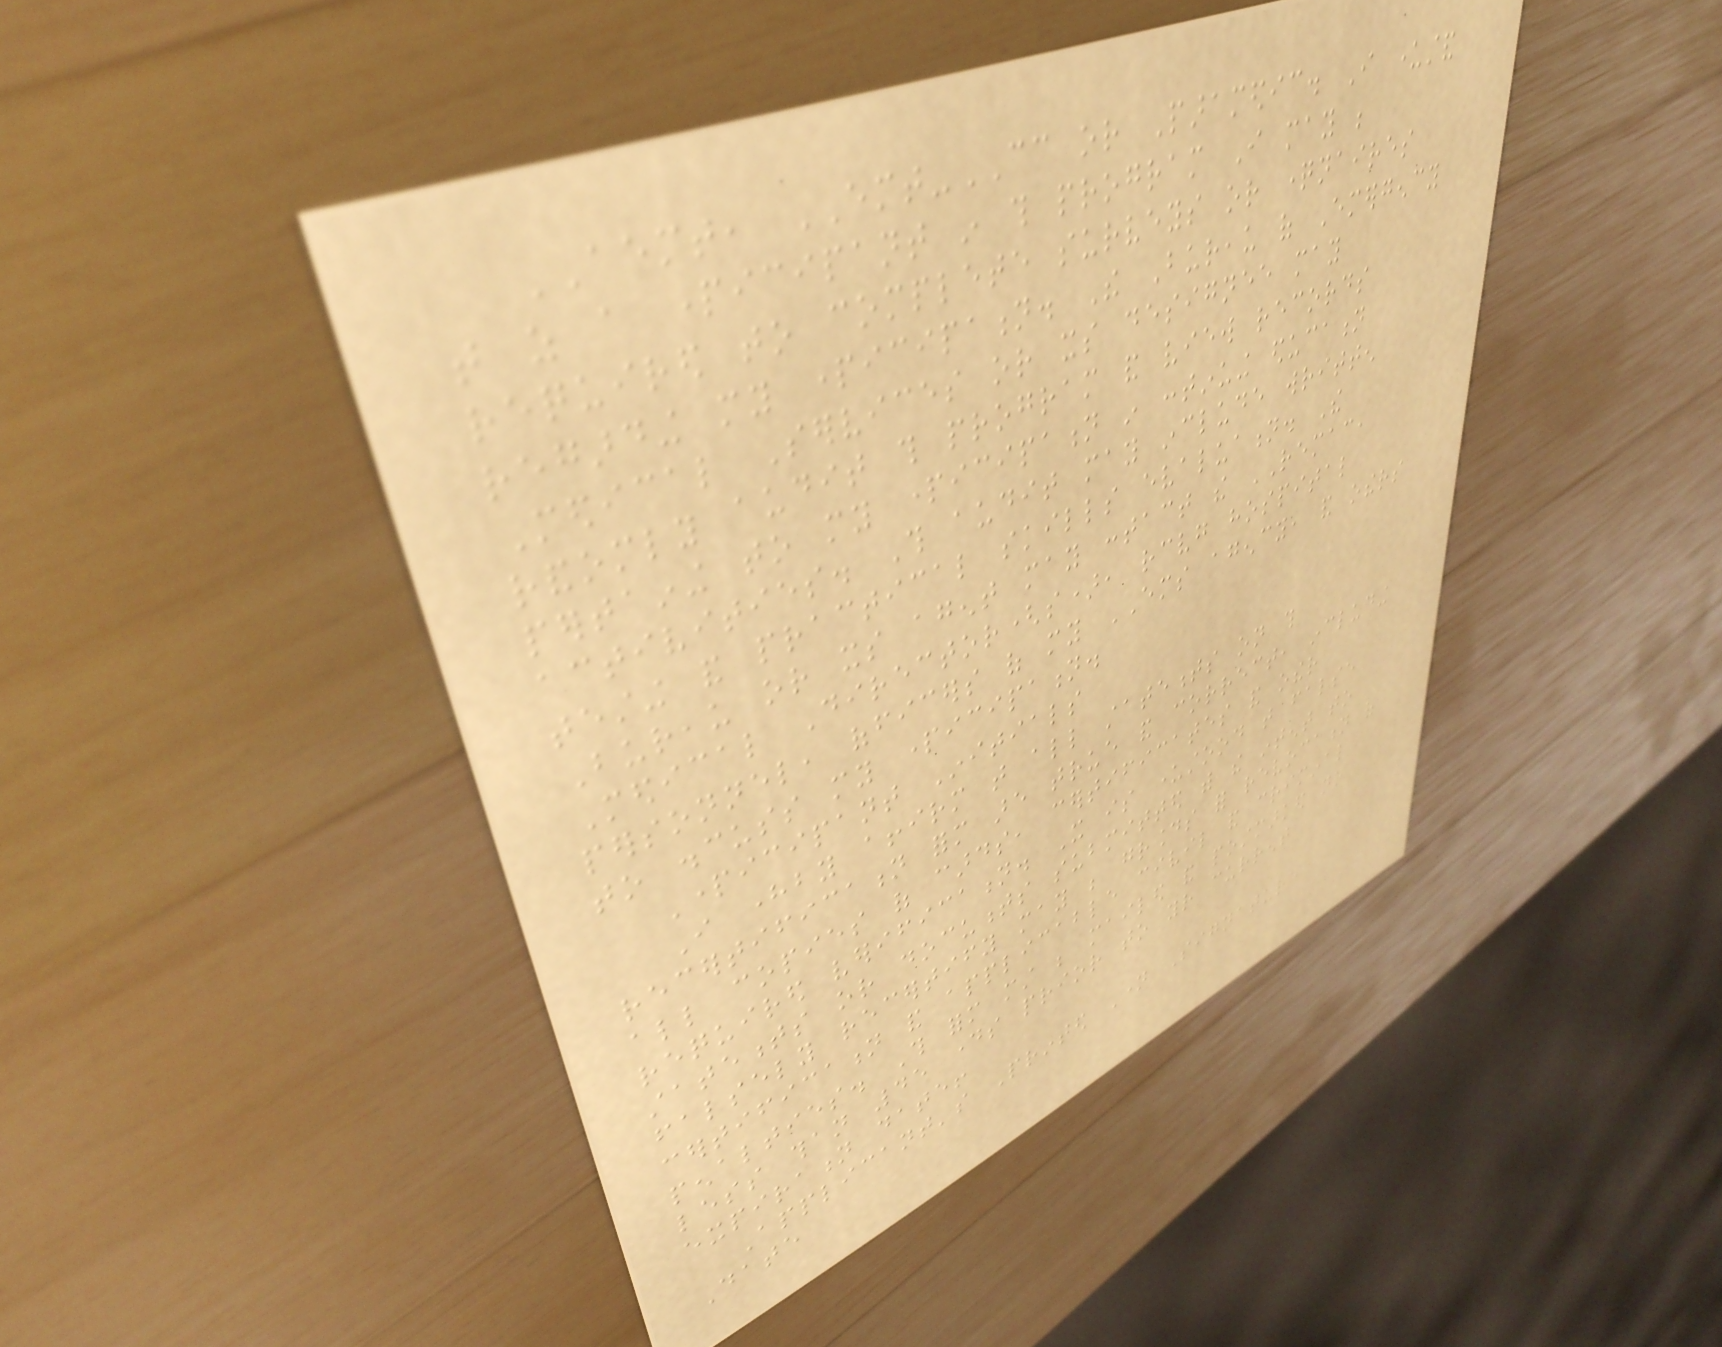AEMT, EMT-CC or Paramedic. I understand
that as a participant in this program I may be
required to complete surveys or questionnaires
regarding my participation. The Bureau of Emergency
Medical Services or its designee may
randomly audit this program and view records
pertaining to my participation in continuing education
activities. This audit may include written
testing and practical skills evaluation. The
Bureau or its agent may contact the REMAC,
Medical Director(s), receiving hospital
personnel, officers of my EMS agency, and others
to discuss my participation.
Participant Initials
I hereby affirm that all statements on this
recertification form are true and correct, including
all copies of cards, certificates and other
required verification. It is understood that false
statements or documents submitted with the intent to
falsely recertify may be grounds for revocation of
certification and applicable civil and criminal
penalties. This form must be mailed and postmarked no
less than 45 days prior to your current
expiration date!
Applicant's Printed Name Signature
Date
